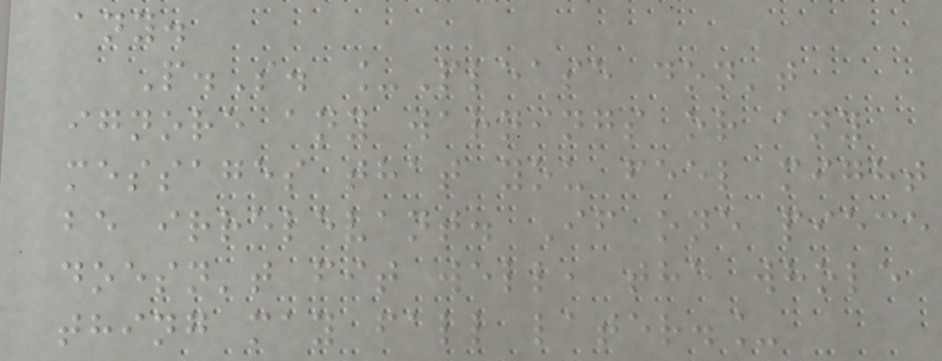any.
P.S. _Please don't
ignore any warnings or any
messages that you feel might
be irrelevant. If one piece
doesn't fit well, the whole
thing may fall later._
